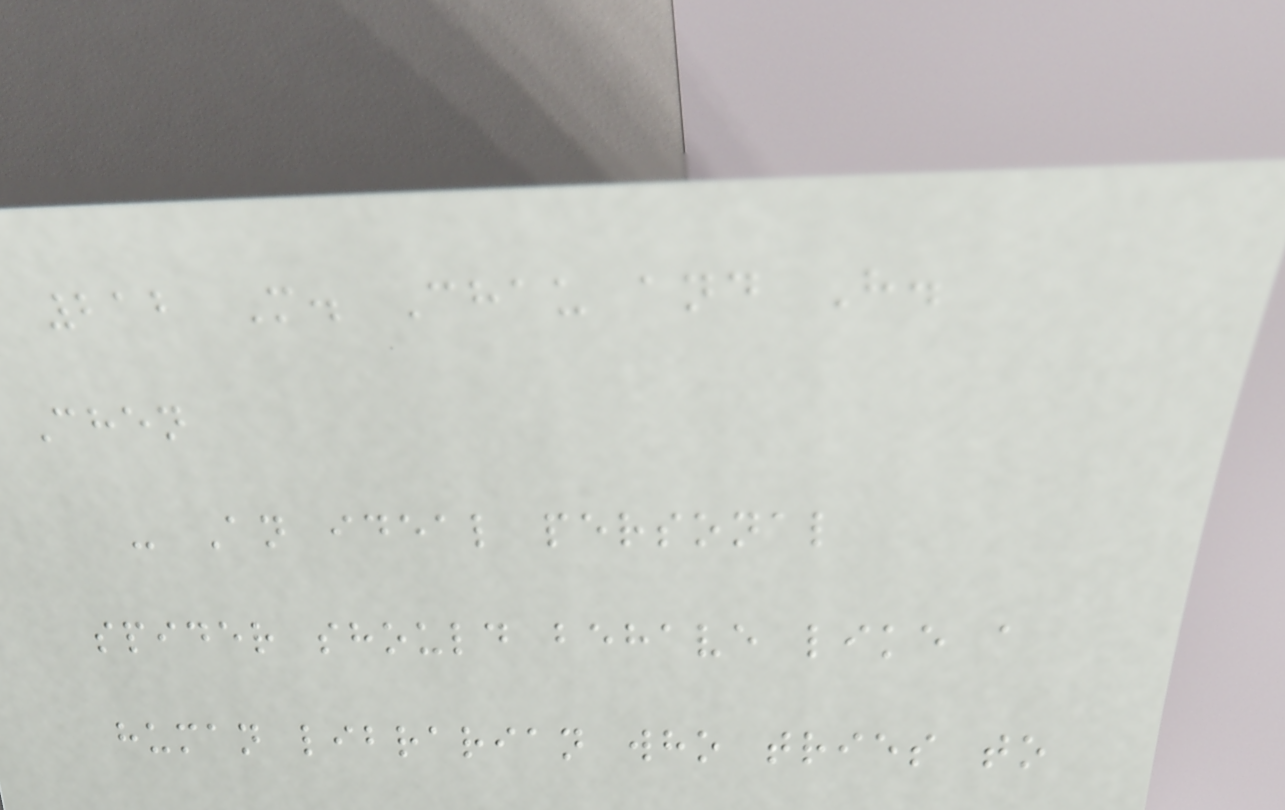212 M. Chau and H.
Chen
- An ideal personal
spider should behave like a
human librarian who tries to
